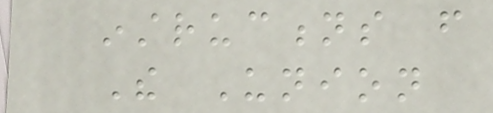instructions from
The Union
